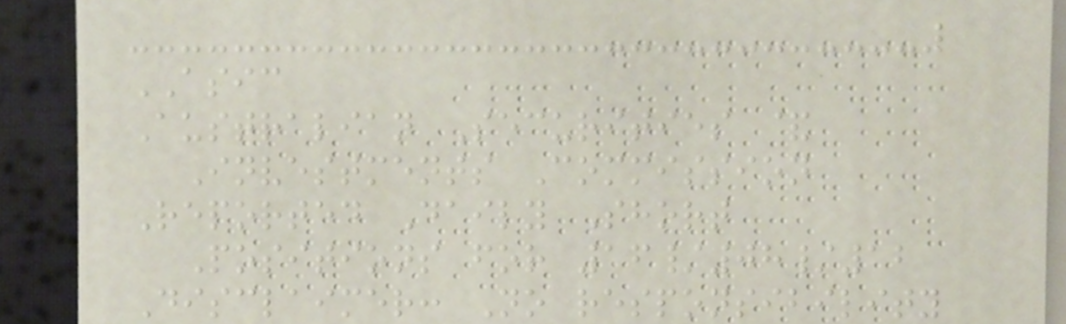ASIC
Australian Securities &
Investments Commission
Reported Daily Short
Positions for 16/08/12
Disclaimer: No responsibility
